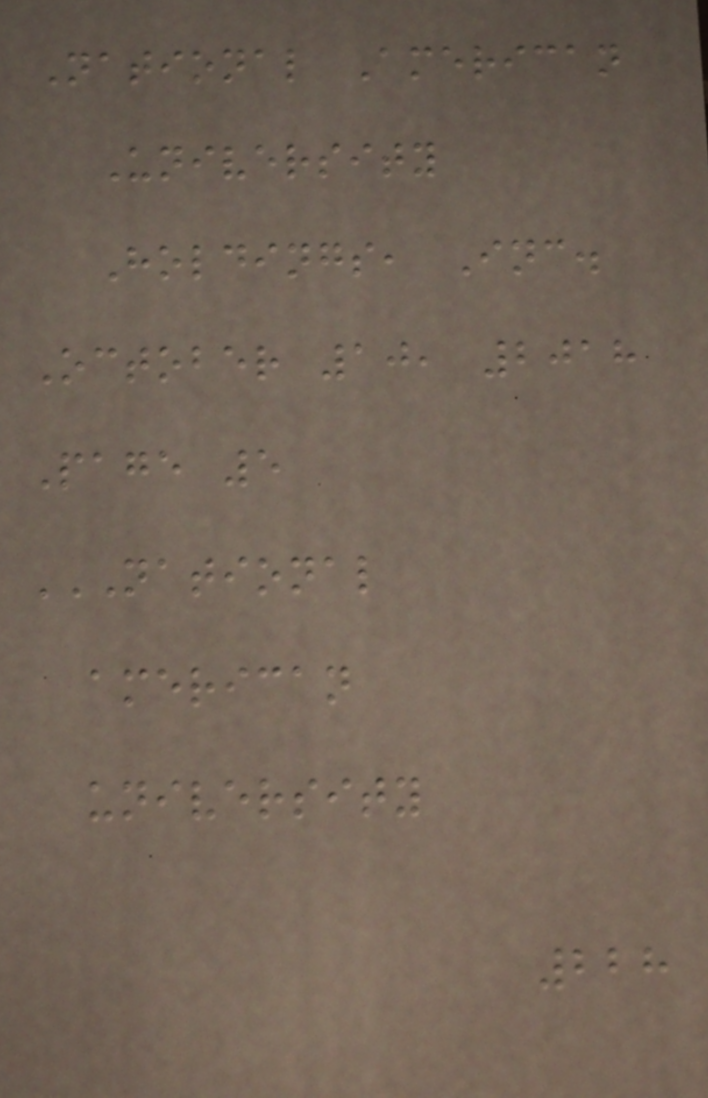National American
University
Holdings, Inc.
October 10, 2018
Page 5
NATIONAL
AMERICAN
UNIVERSITY
228
